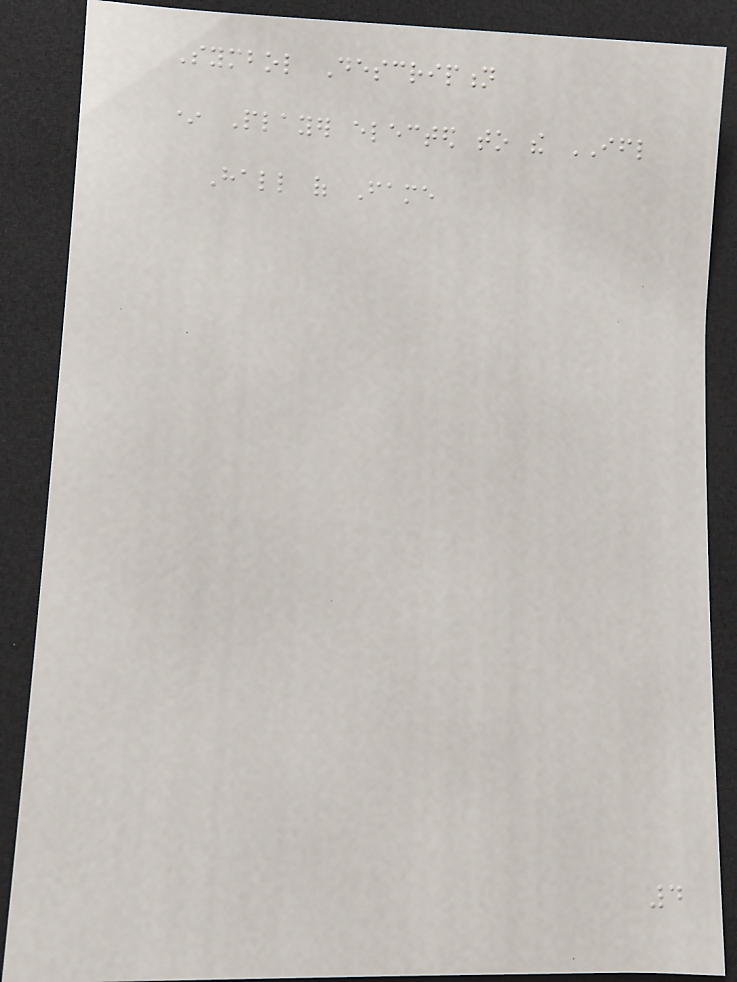Symbol Description
* Player elected to the IFL
Hall of Fame
4
